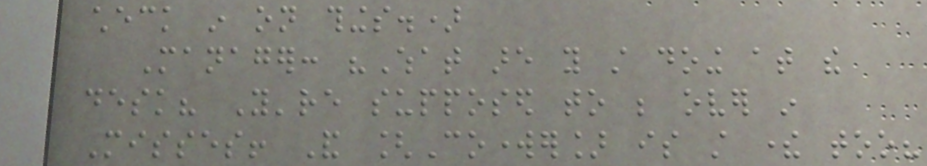check in on things.)
Manager: "What are you still doing at the
desk? You're supposed to be over in
Misses! And [Coworker] is still there too?
